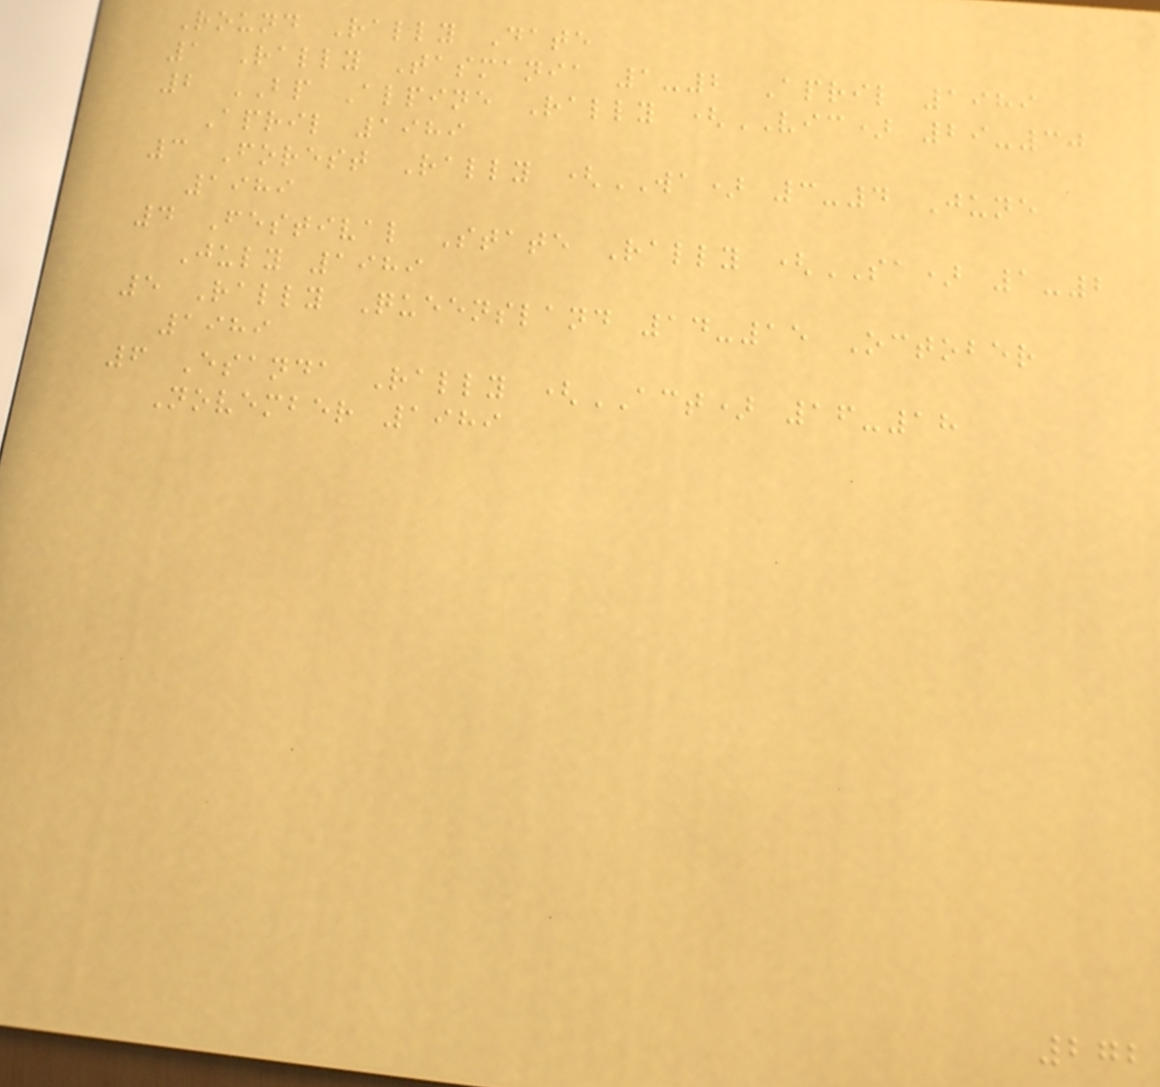Round Rally Date
1 Rally Tasmania 1-2 April 1989
2 BP Alpine Rally (VIC) 29-30
April 1989
3 Forest Rally (WA) 3-4 June
1989
4 Festival State Rally (SA) 1-2
July 1989
5 Rally Queensland 14-15 October
1989
6 Esanda Rally (ACT) 16-18
November 1989
272
